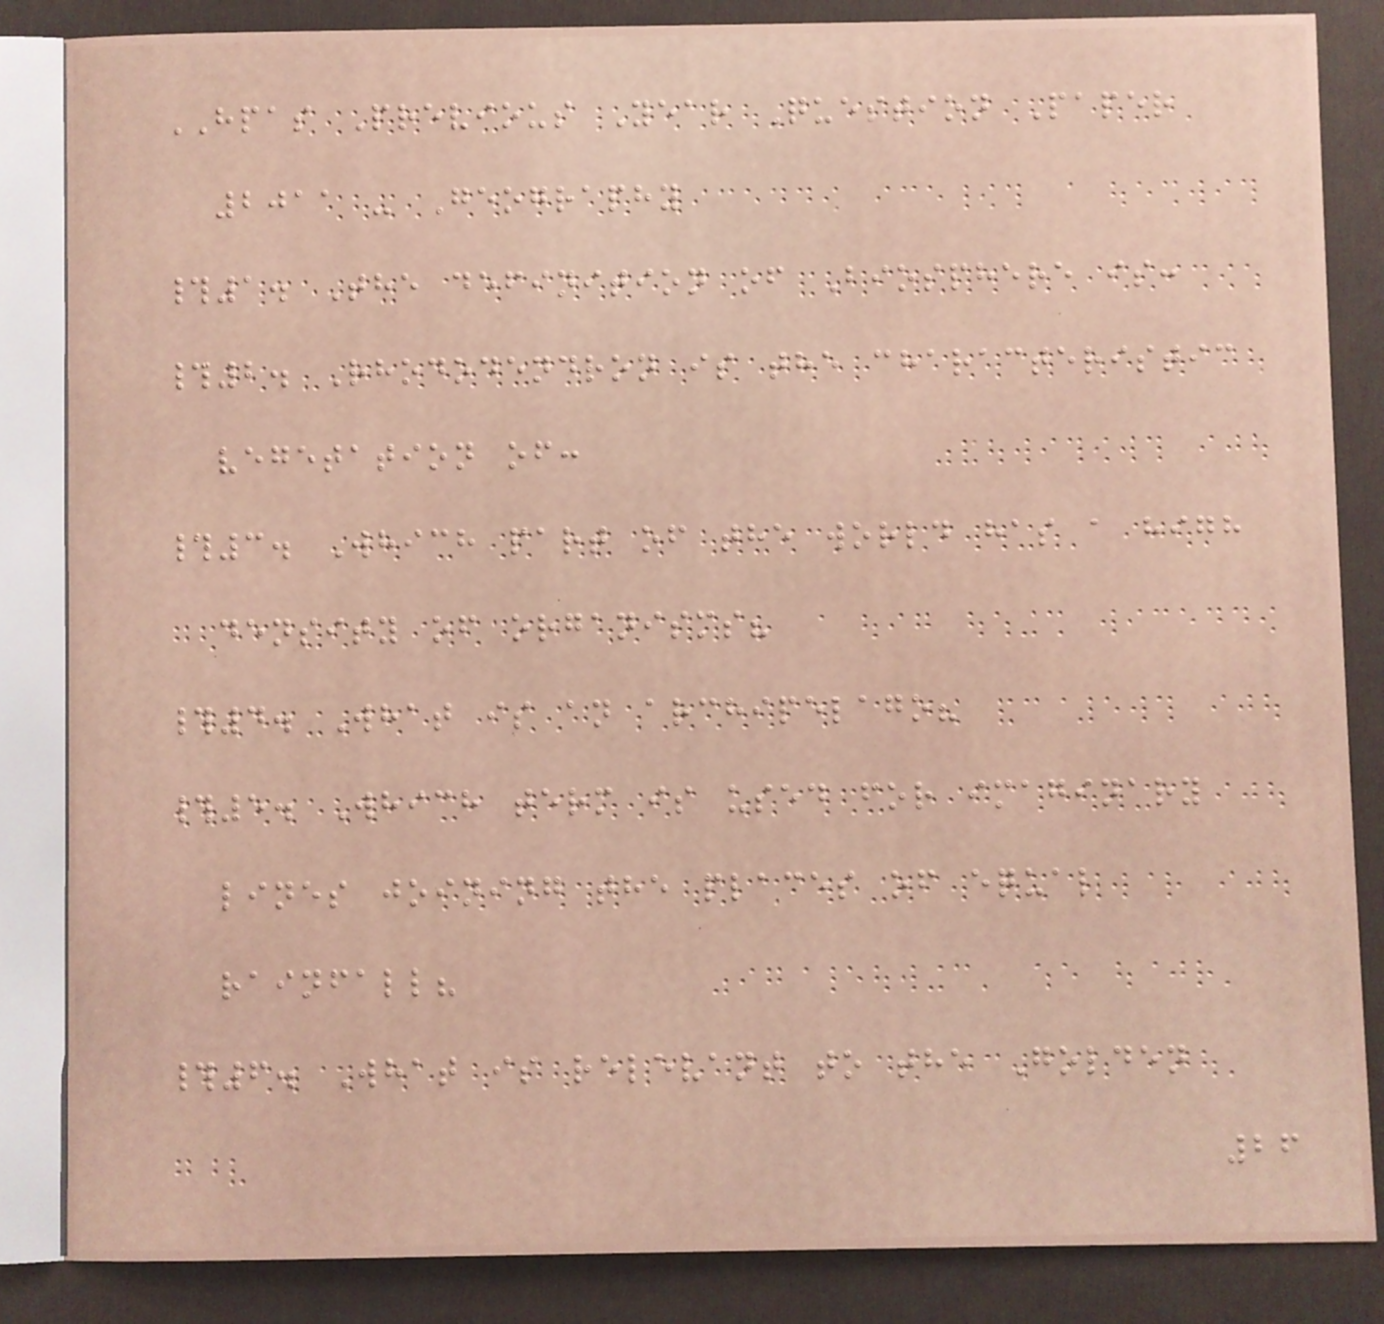HPAS Previous Year Question Paper
2011 - Geography
#1. The definition of Biosphere is:
#2. Rhododendron is the characteristic
vegetation of:
#3. Which part of the world has a high
density of organisms?
#4. What is an archipelago?
#5. Which term is used for imaginary
lines joining the places of equal
rainfall?
#6. What is relevant to the Golden
26
